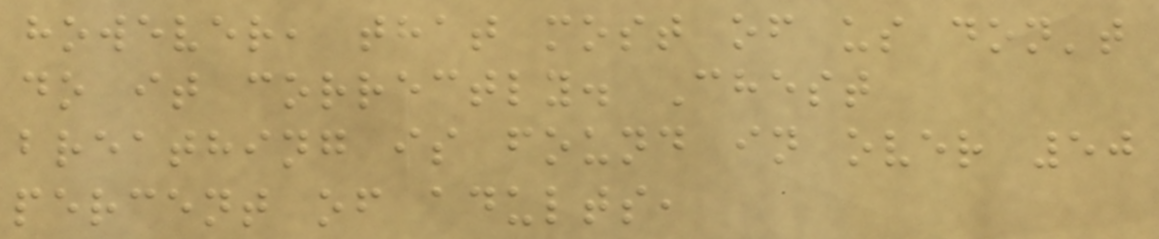however, that most of us don't
do it correctly. Chest
breathing is found in over 50
percent of adults,
